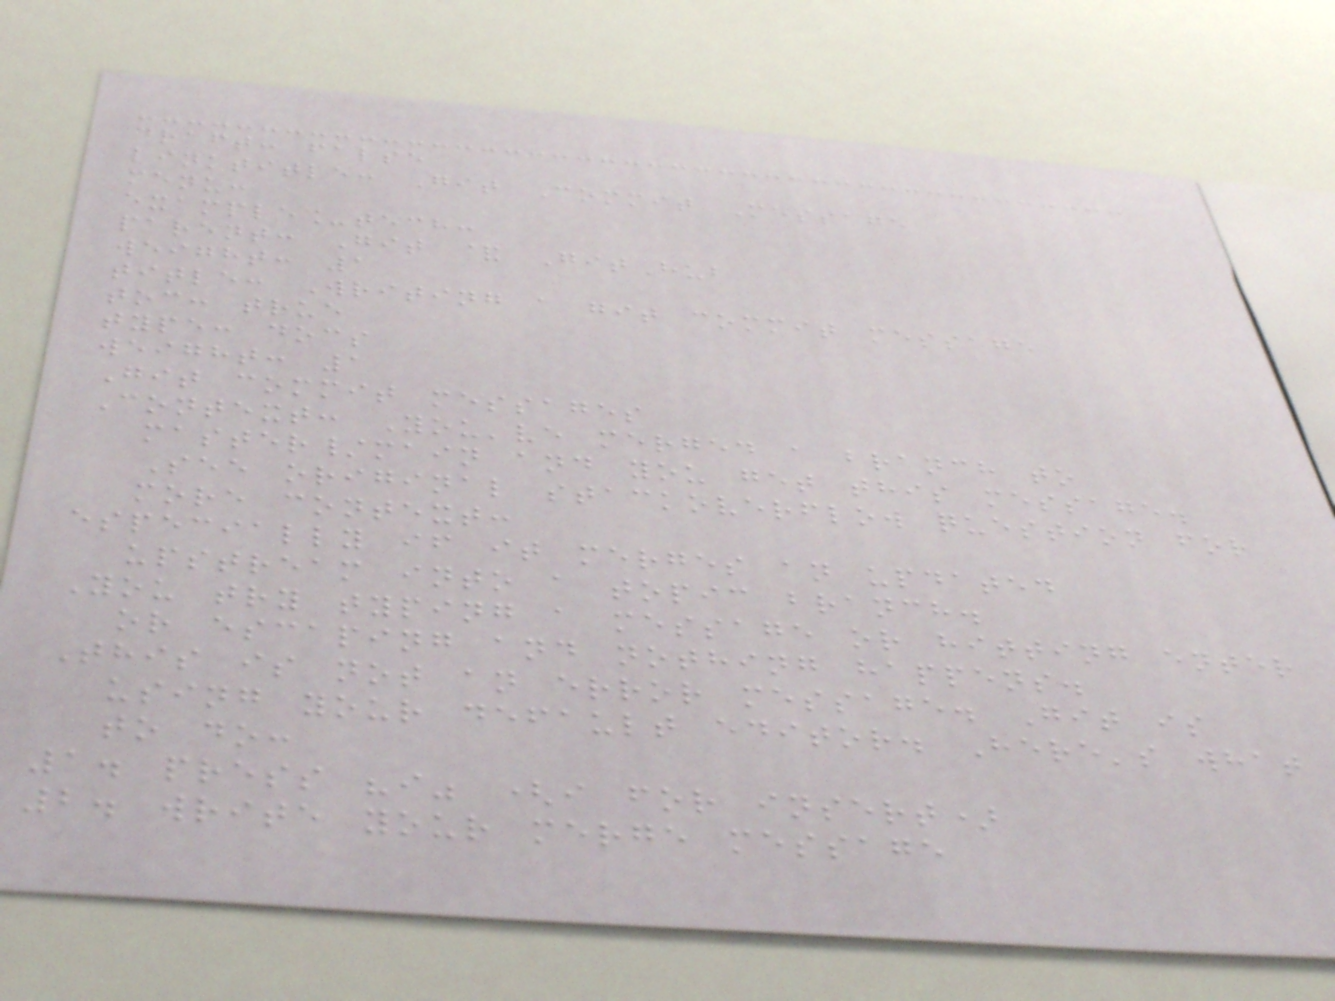draft: false
linktitle: Git Commit Message
menu:
example_tech:
parent: Git & GitHub
weight: 1
title: Writing a git commit message
toc: true
type: docs
weight: 1
Git commit messages
Context: You've merged a branch to
master/main and you get this message.
See original stackoverflow question for
more context:
especially if it merges an updated
upstream into a topic branch.
You try typing a message or hitting enter
or escaping and nothing happens.
This is not an error message. Git is
using your default editor. Here's what
to do:
1. press "i" (i for insert)
2. write your merge message
